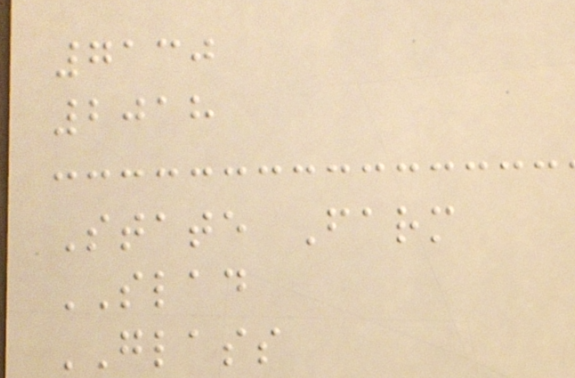7130
2018
State Farm
SLAD
GLASS
